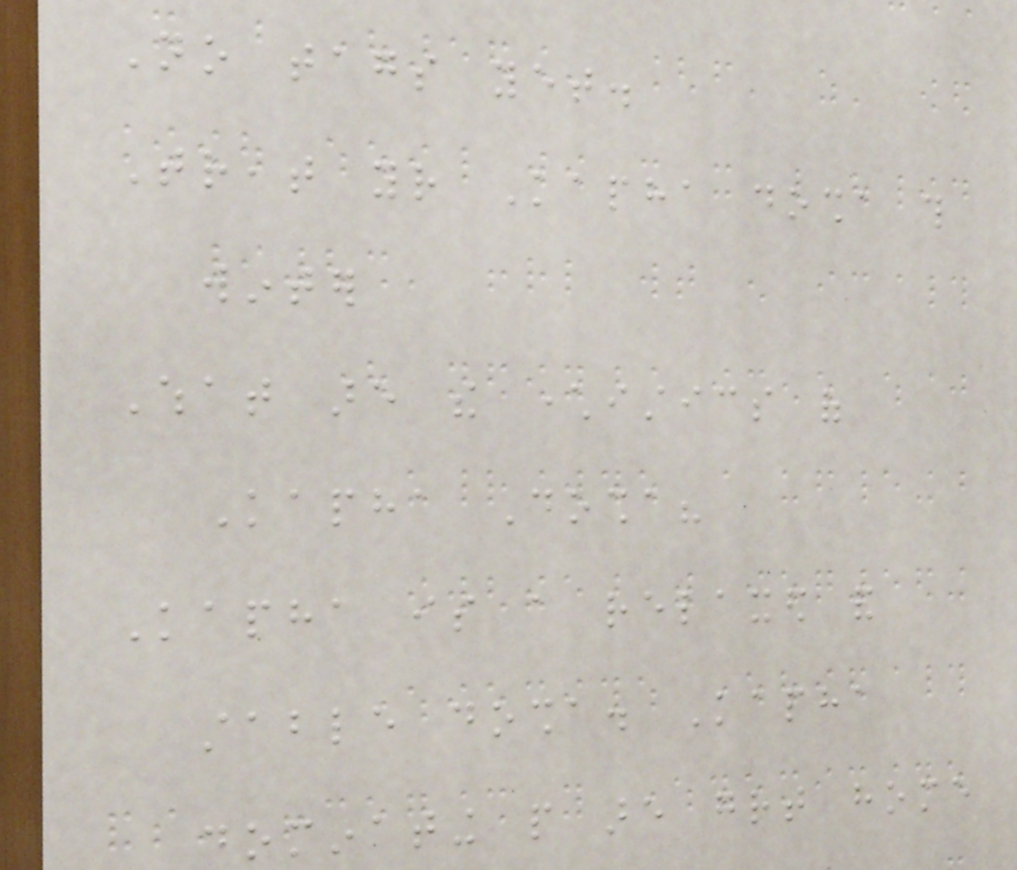No tags yet.
Treat your Kapha dosha this
winter
What are the characteristics of
Kapha Dosha?
Kapha is a relaxed and
stable dosha. Kapha
dominating people are great home
